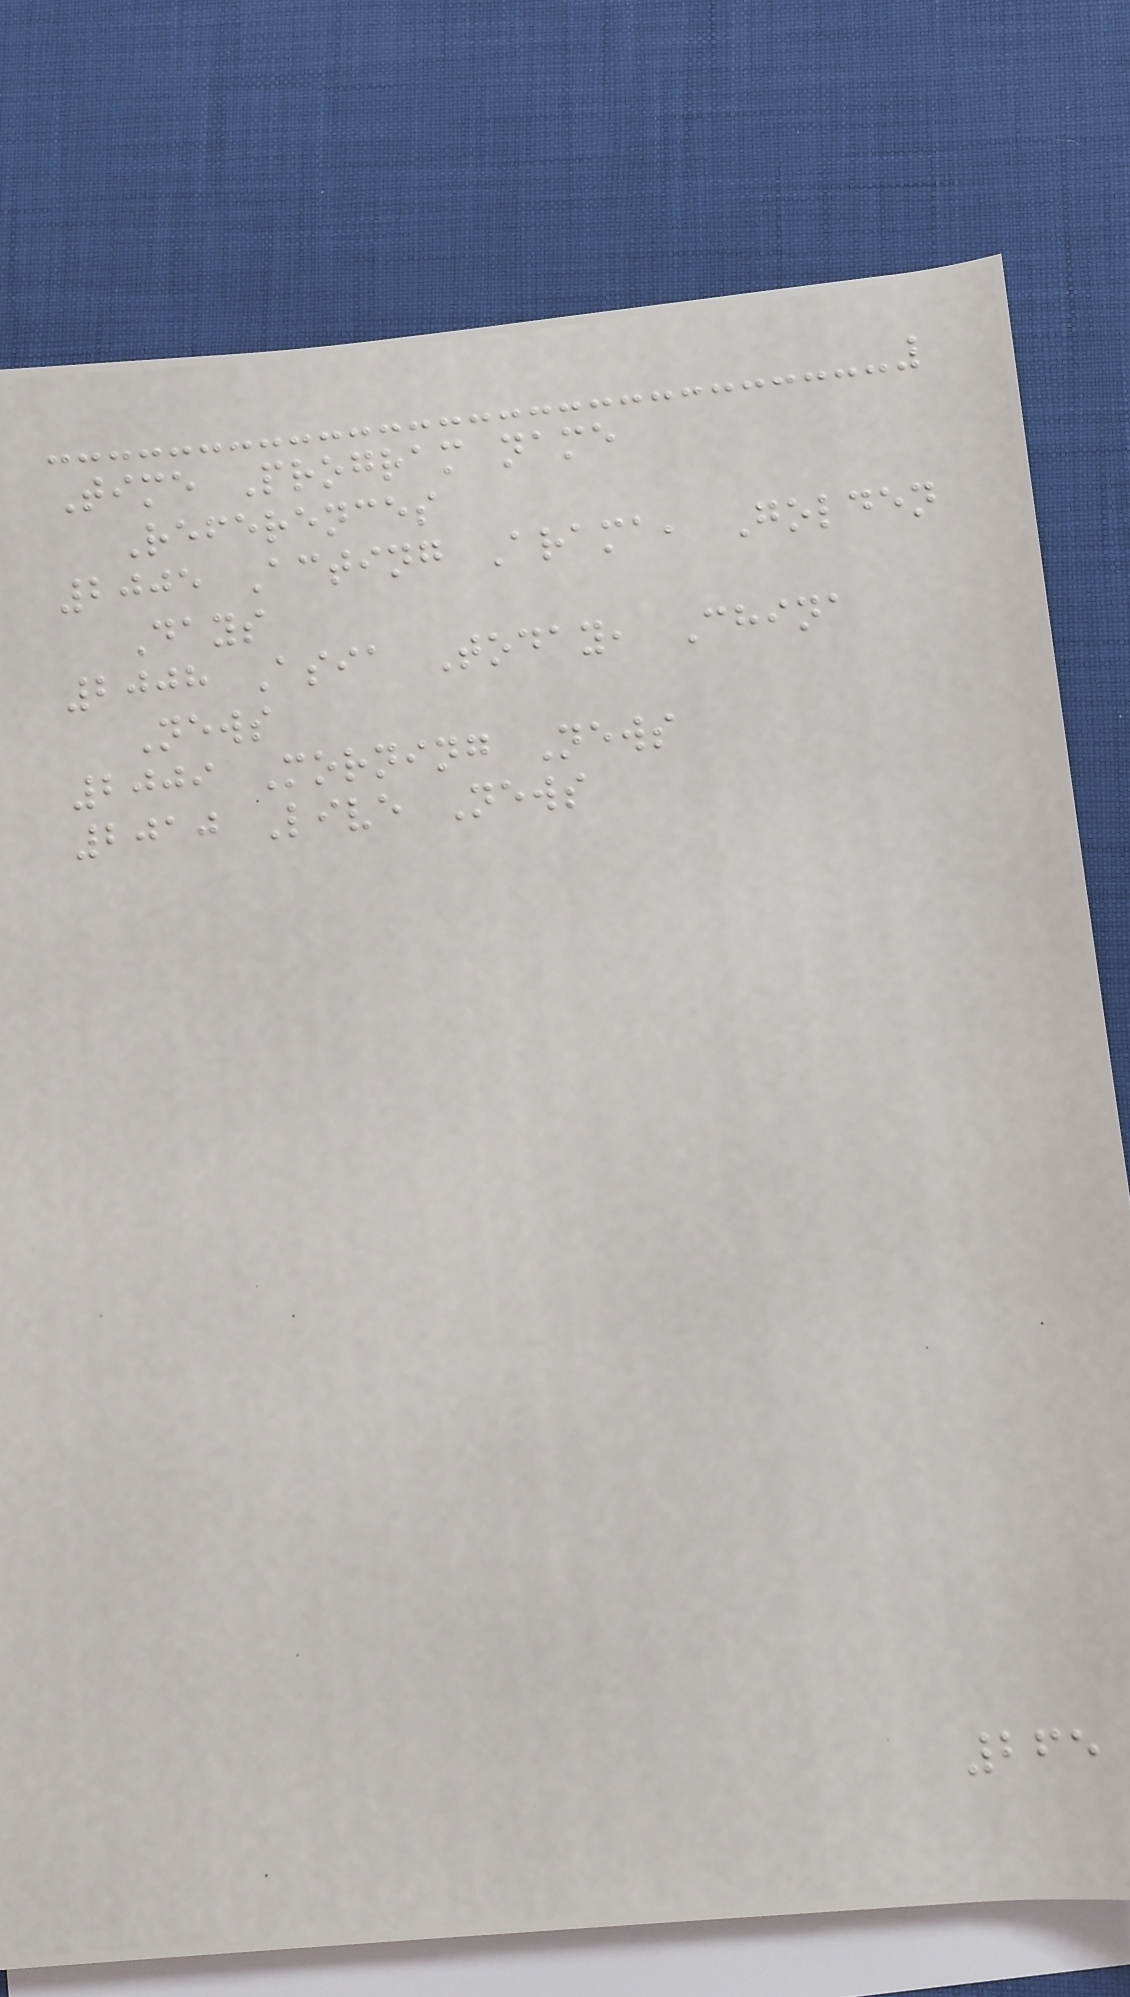Time Program name
References
2005 Acting Arama, Golden
Days
2008 Asia Today, China
News
2009 Morning News
2010 Live News
265
